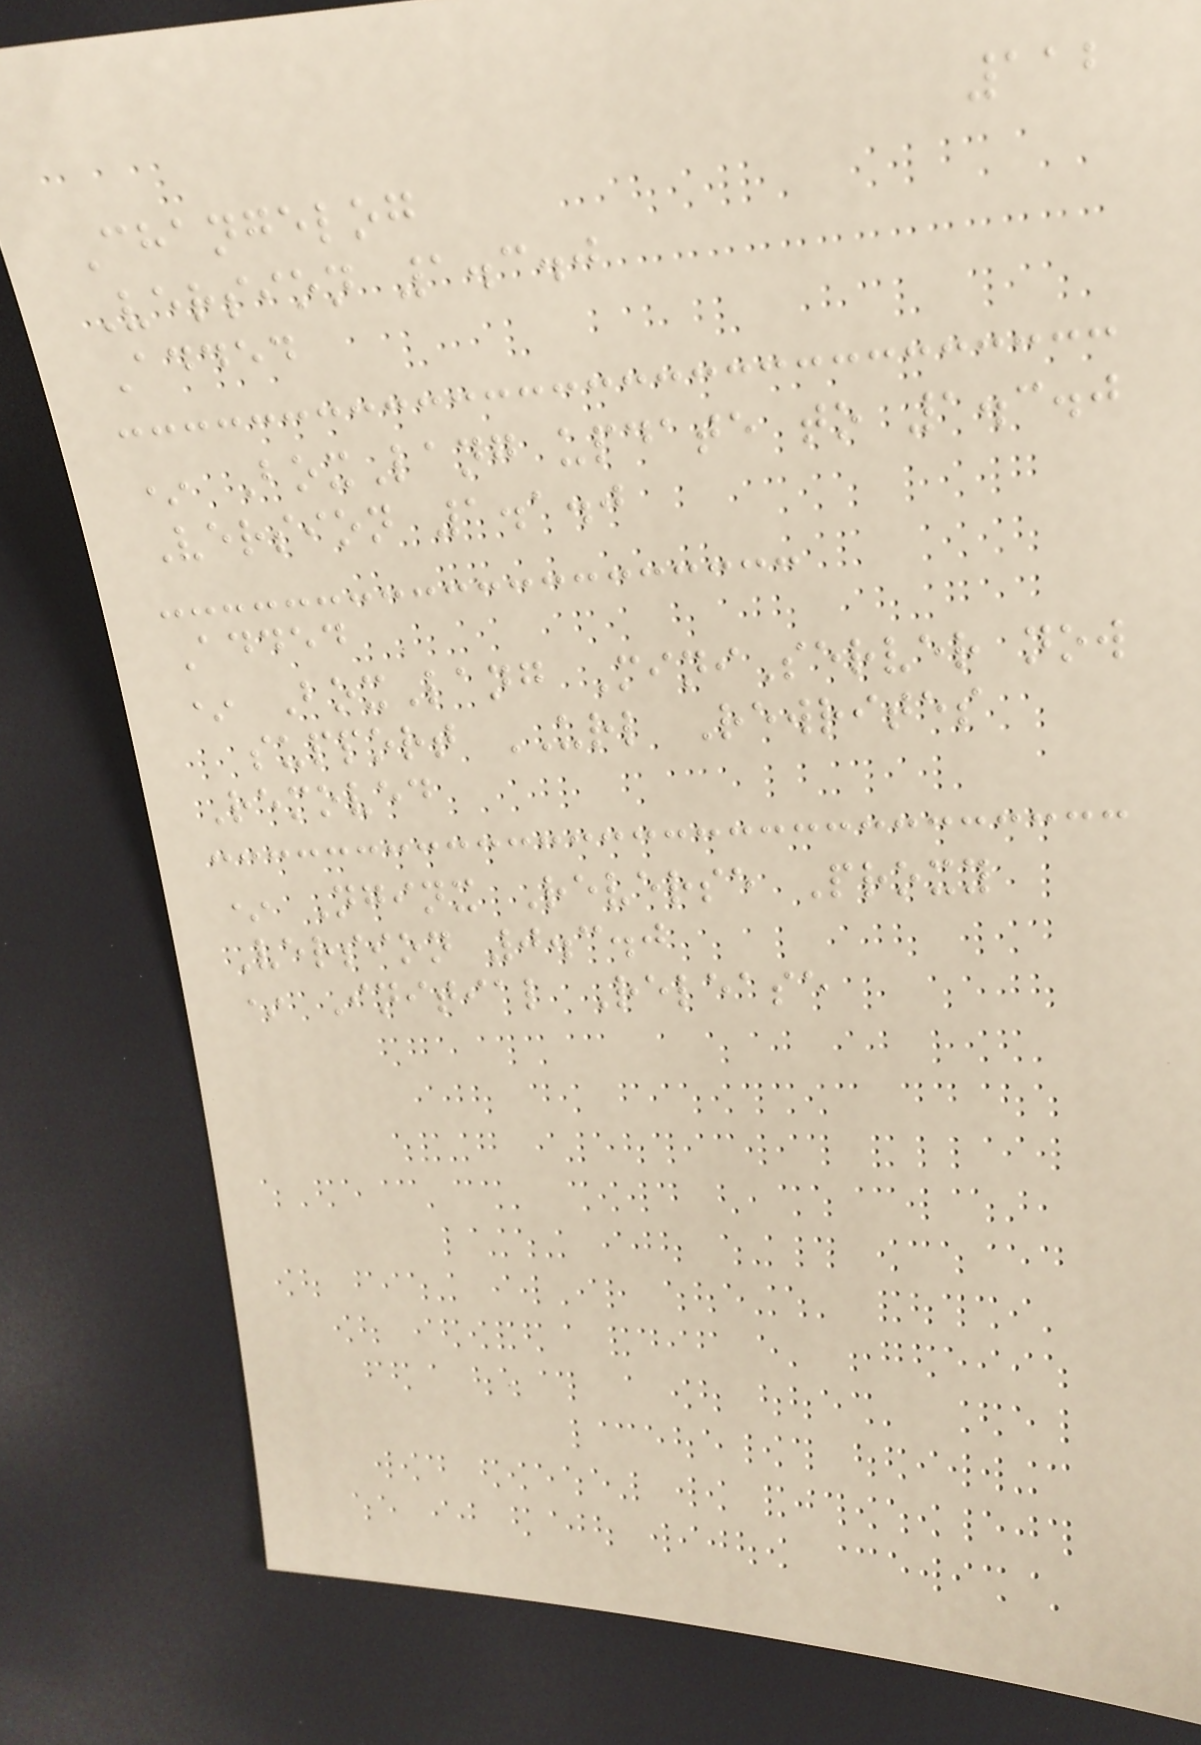112
Changelog
Version 1.3.0
Added
* BoxLang update to 1.3.0
Version 1.1.0
Added
* BoxLang MiniServer now
support URL Rewrites
Removed
* Nginx Reverse Proxy
Version 0.3.0
* Initial Release
